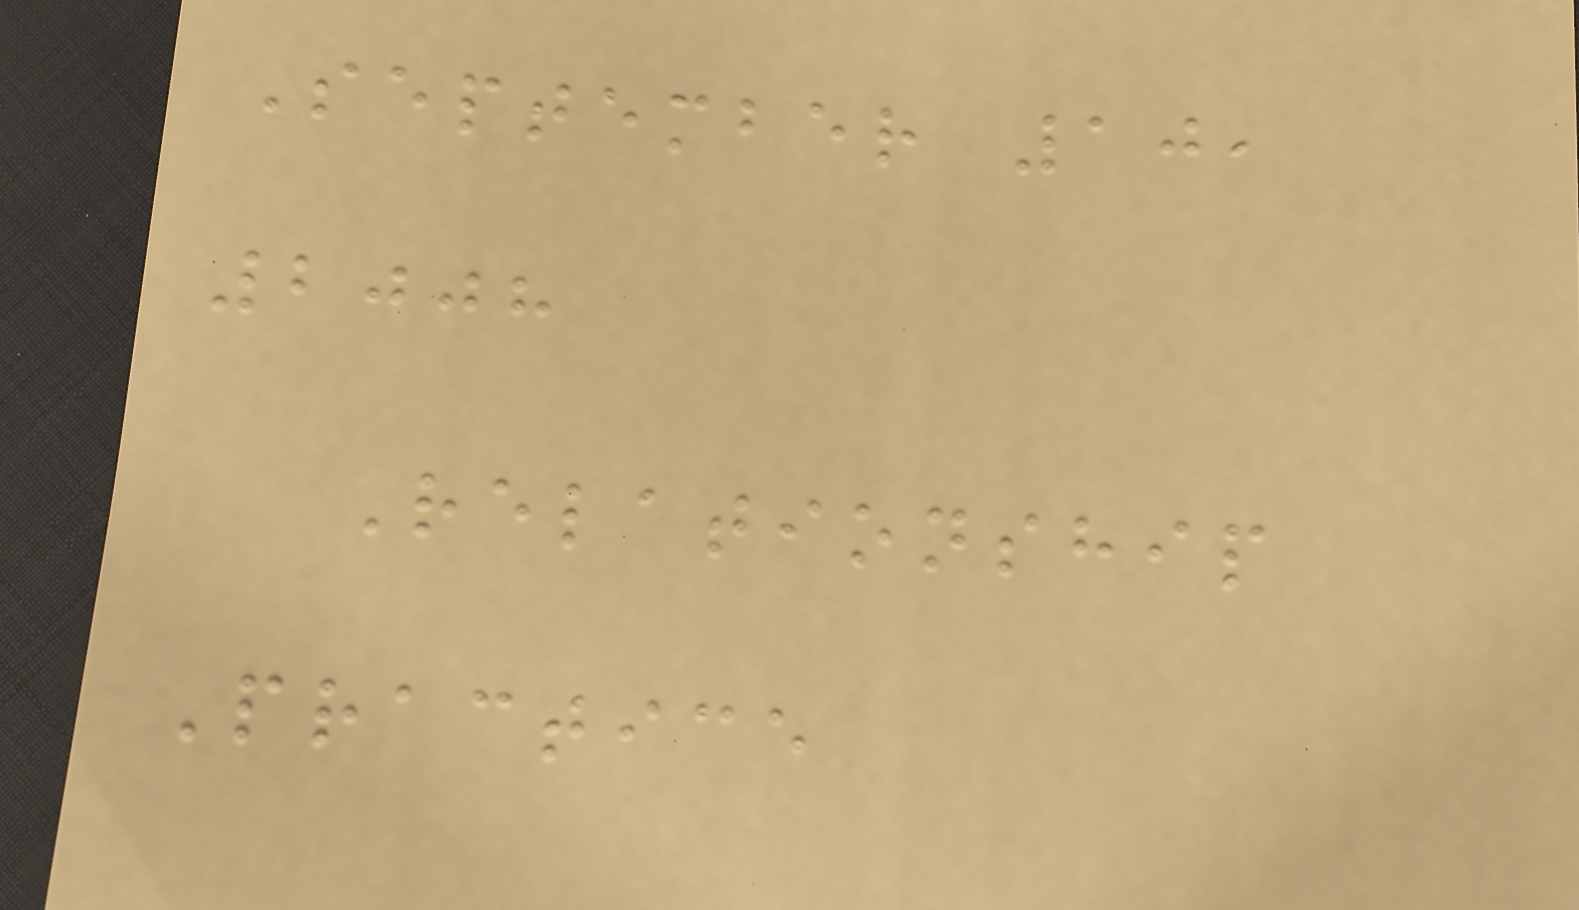September 10,
2008
Relationship
Practice
